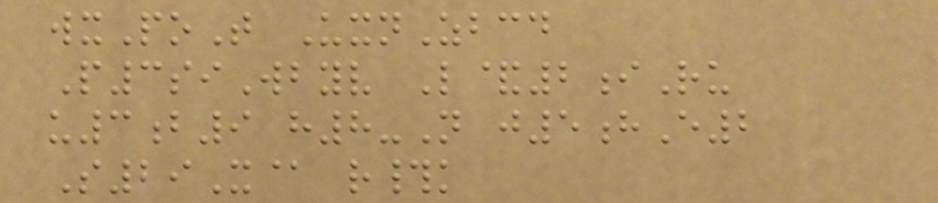wxPoT UxnZbcd
P3siWbyv L&2iRu
u3b9 h8-N j5hE2
S29X@ r#k
